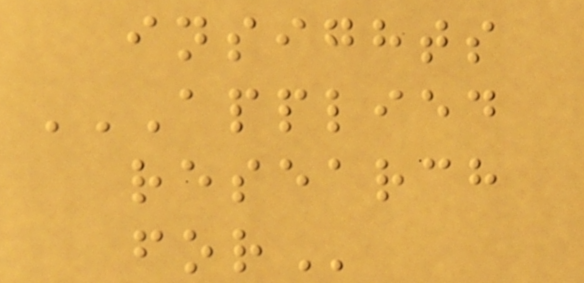insights
APPLIED
RESEARCH
FOR
